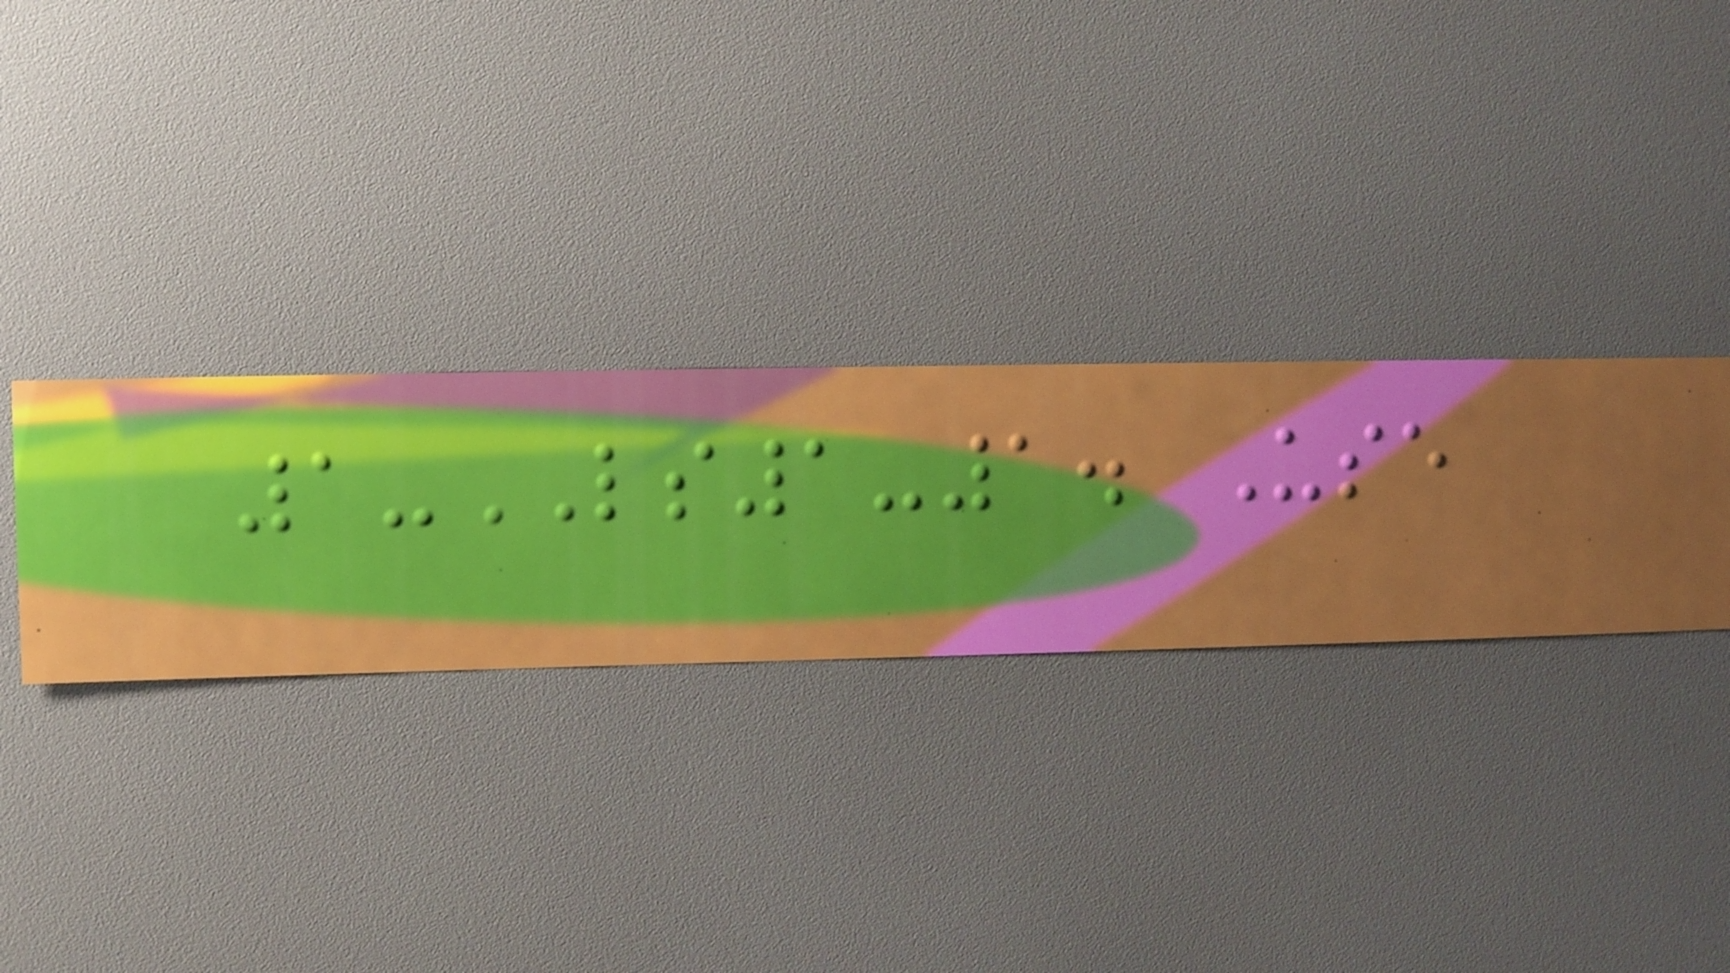1-LS1-1. Use
